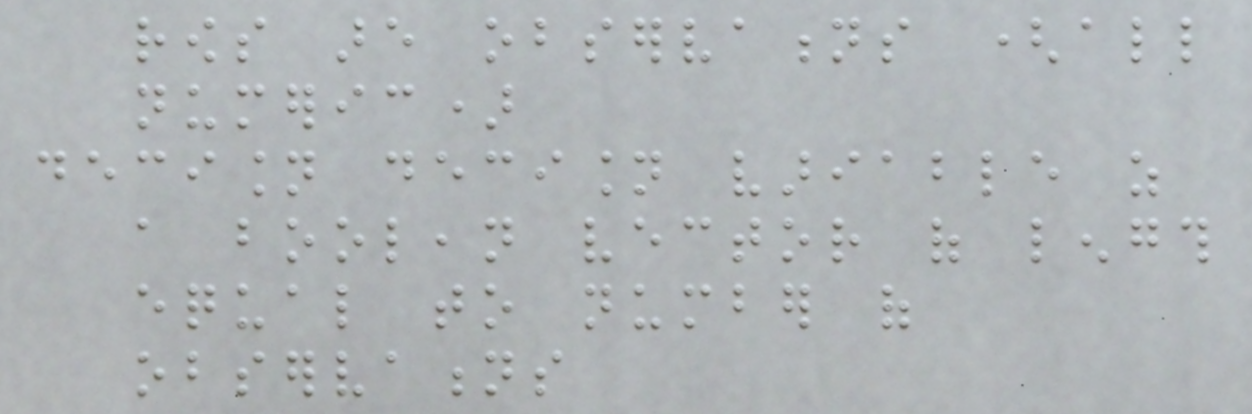rows are observations (all
numeric)
decision decision variable as
a boolean vector of length
equal to number of
observations
